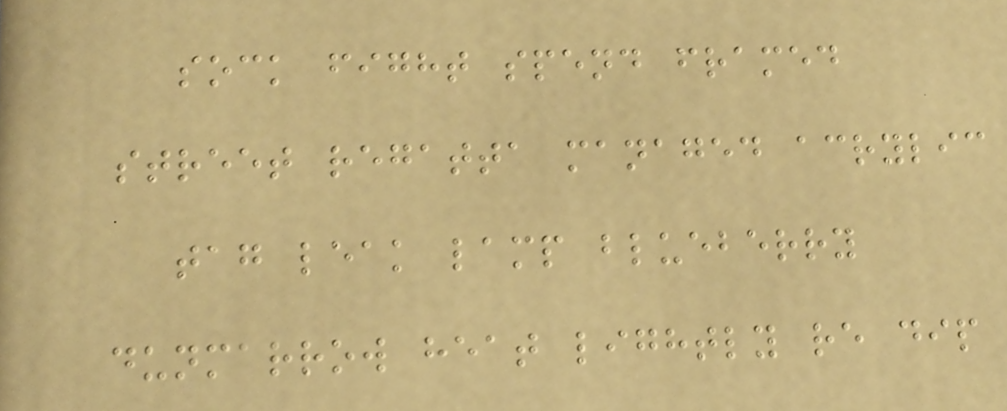sock fight spend framed
street regatta managed acrylic
tag leak lamp blueberry
dunmarrow heat lightly re dip
